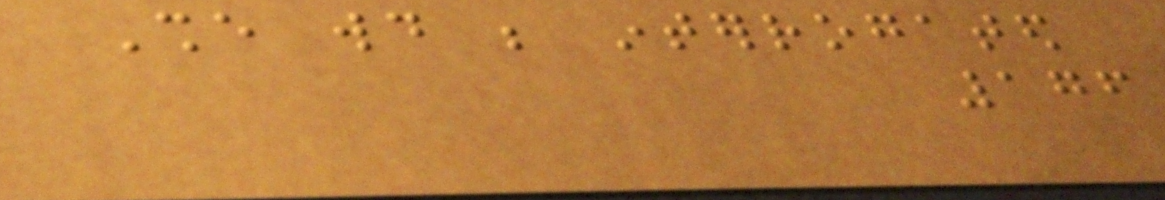She would be interrogated
176
